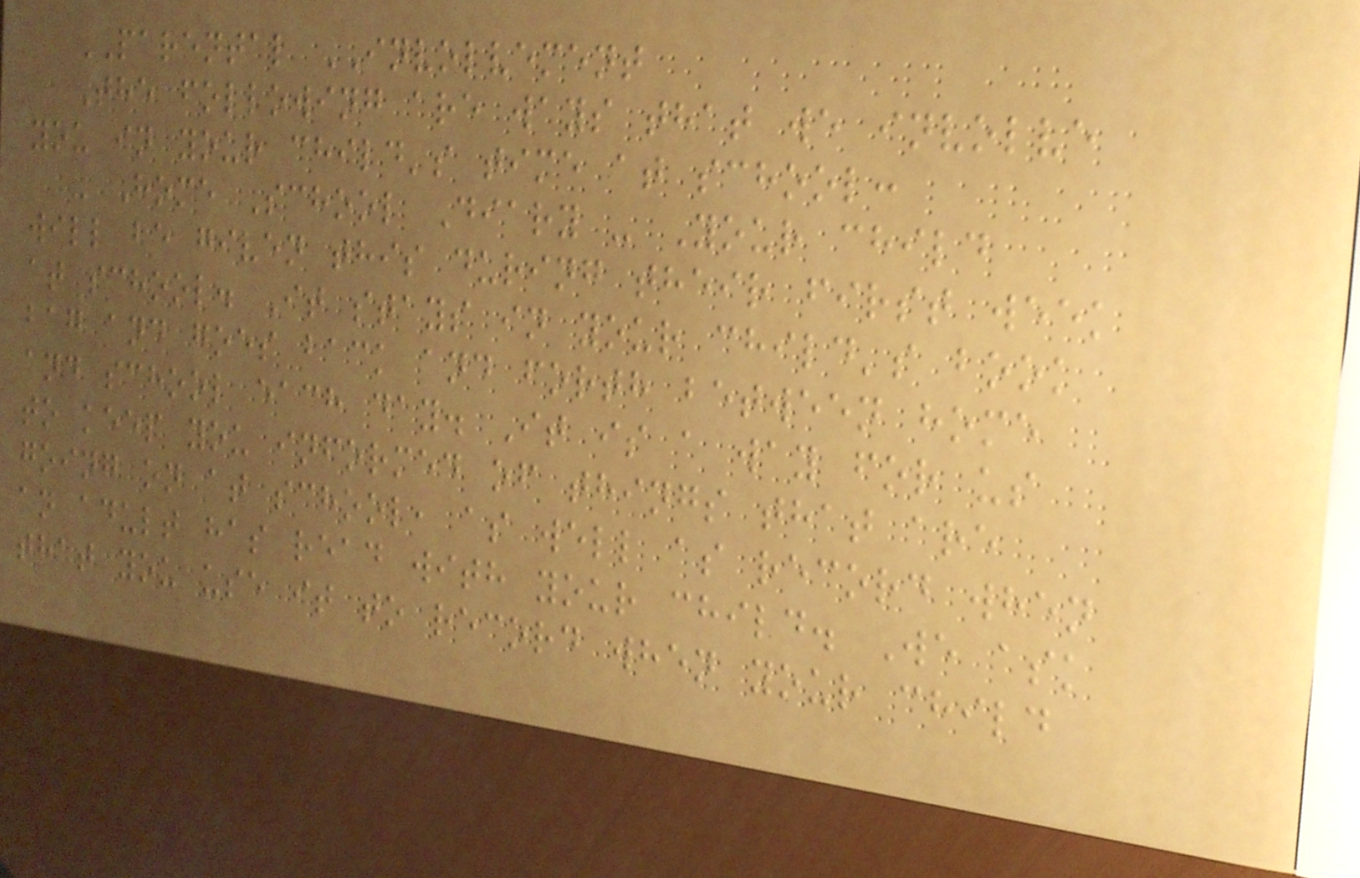PARENTAL INVOLVEMENT
The following are ways that we involve
you in your child's time at school:
- Home School Diary - Your child
will be given this during their first week
at school. It stays in your child's book
bag and goes back and forth between home
and school each day. It is a way for us
to keep you informed of things that are
going on at school, as well as record when
an adult has read with your child. We ask
that you use it to record when your child
